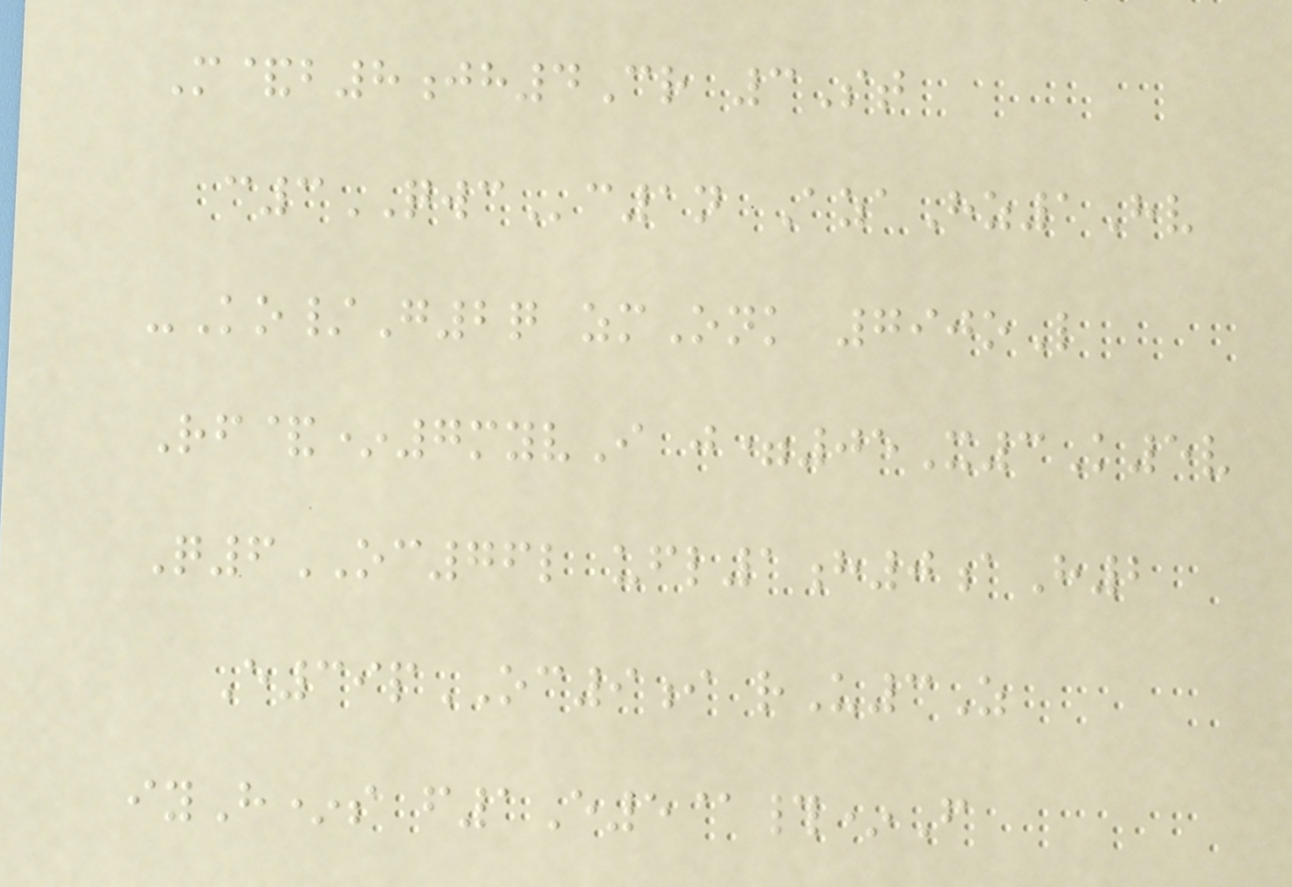M&b8jh4Cr 3St
c3QWCc1n AzaHz1Hv
-Ko/G2q zmOnk 790oL
Rf&*7myvI j=05X3K5v
Q6OC76l ufl1h0aH2
E39pOC9i rU3Z
iyH*s f1E5@#*F
